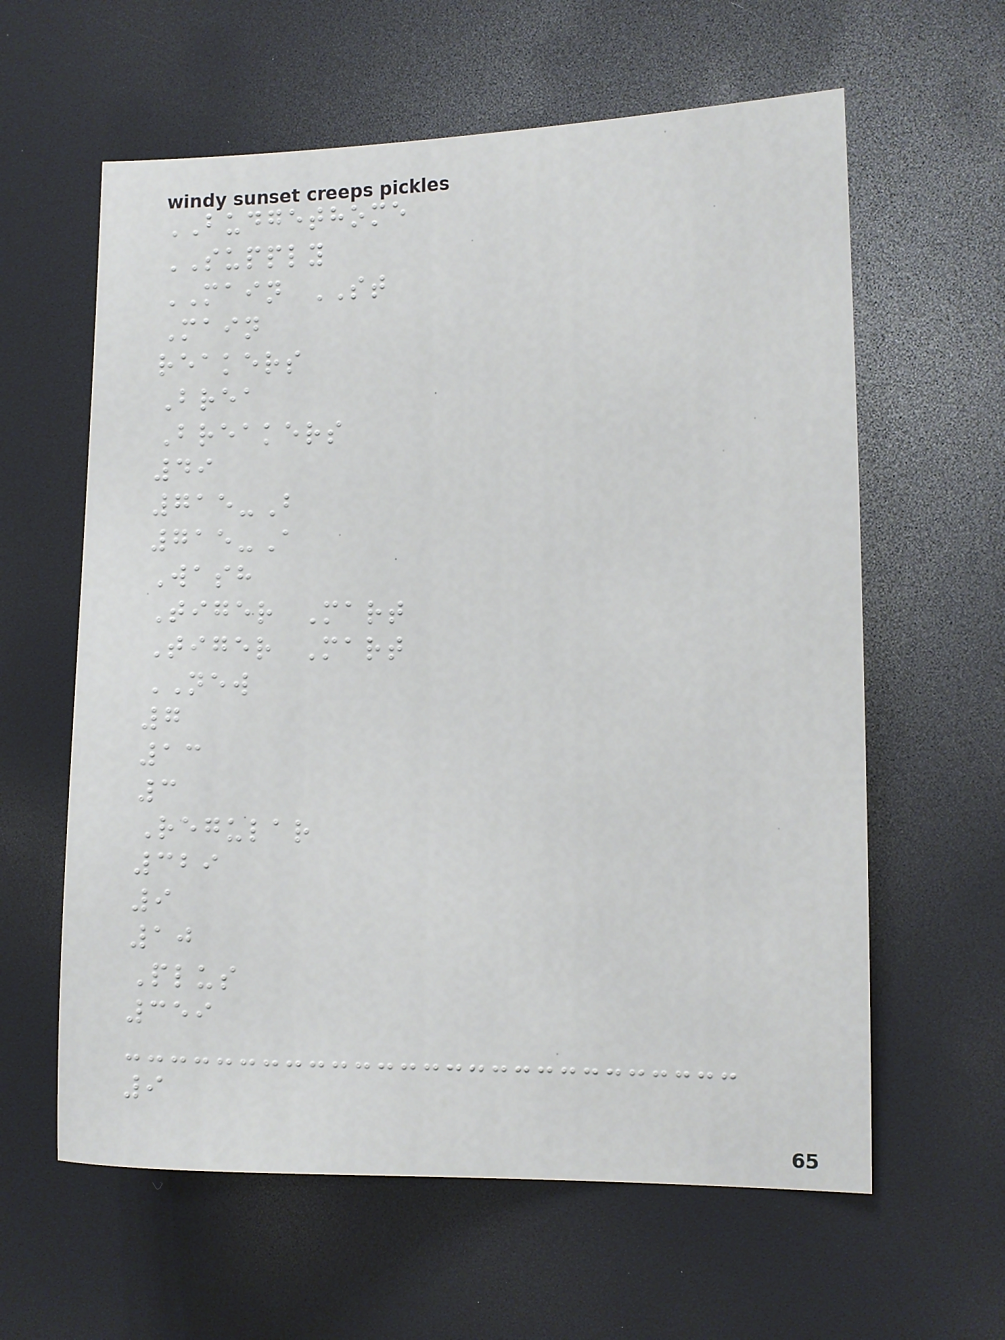BUDGETHOME
SUPPLY
MAIN ST
Main
reakers
Brea
Breakers
49
715-B
715-A
Wash
Tiger Mart
Tiger Mart
NEW
7
13
3
Regular
329
9
10
Plus
359
9
